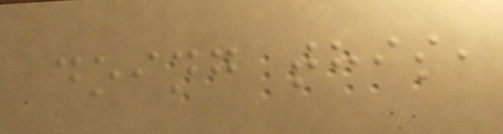doing this,
